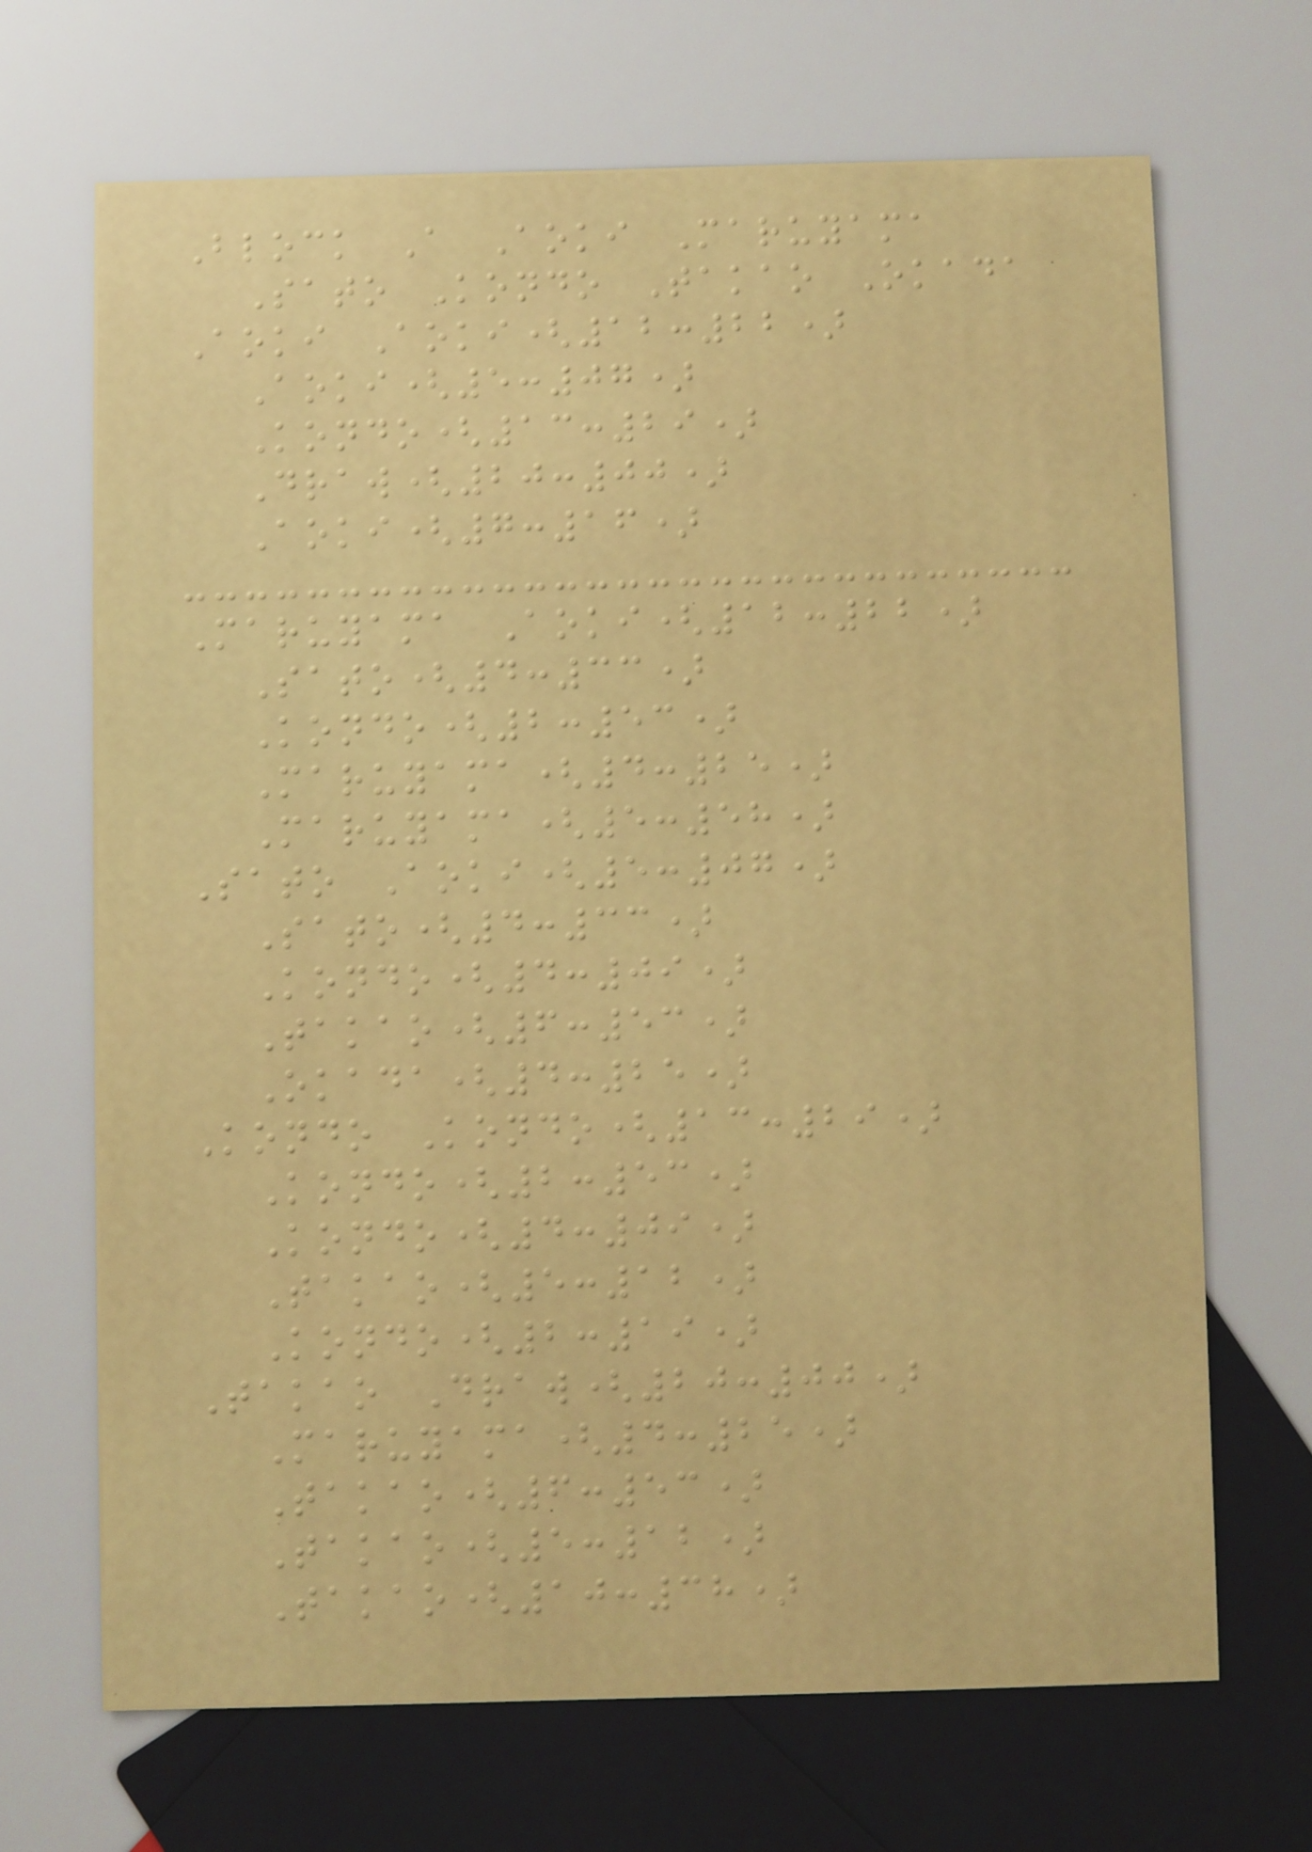Block A Aoki Maruyama
Sato Kondo Takao Okada
Aoki Aoki(12:22)
Aoki(5:07)
Kondo(13:29)
Draw(20:00)
Aoki(7:16)
Maruyama Aoki(12:22)
Sato(4:33)
Kondo(2:53)
Maruyama(4:25)
Maruyama(5:58)
Sato Aoki(5:07)
Sato(4:33)
Kondo(4:09)
Takao(6:53)
Okada(4:25)
Kondo Kondo(13:29)
Kondo(2:53)
Kondo(4:09)
Takao(5:12)
Kondo(2:19)
Takao Draw(20:00)
Maruyama(4:25)
Takao(6:53)
Takao(5:12)
Takao(10:38)
